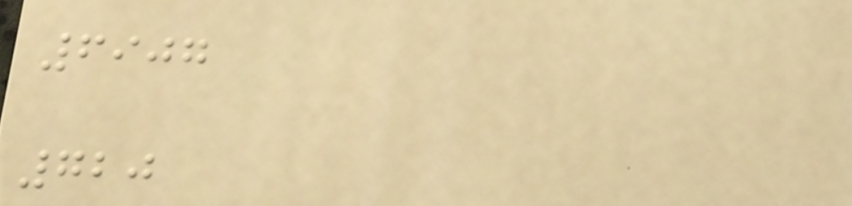6907
720
